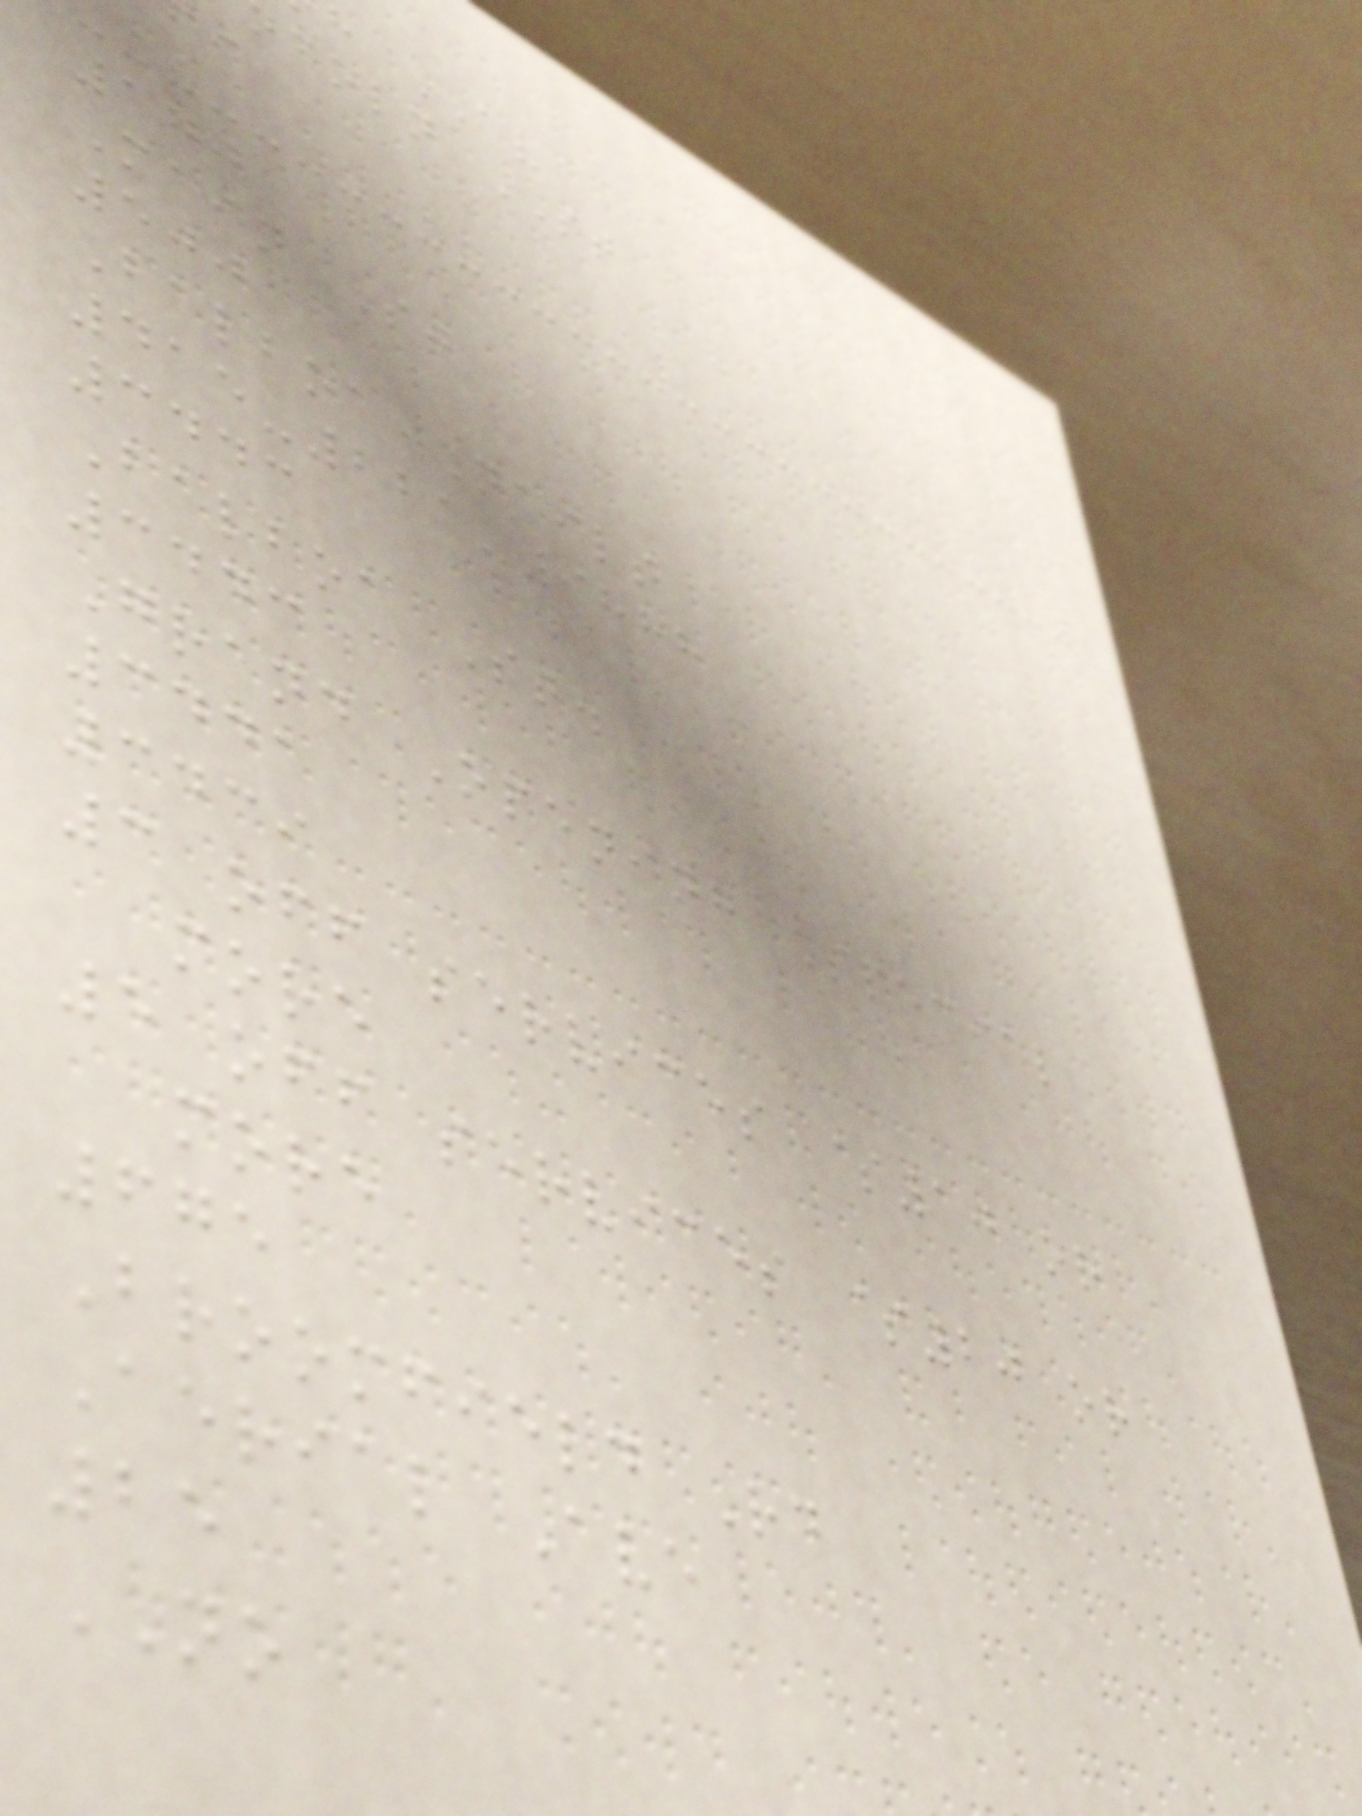h AV
coln ST
170
Main St
500
Balboa Nails
415-221-9888
3443
Balboa St.
3443
Grand Opening Special
3441
3439
3 off services $10 or
more
5 off services $20 or
more
675
Broomfield Rd
Aerial Ave
25
NO
